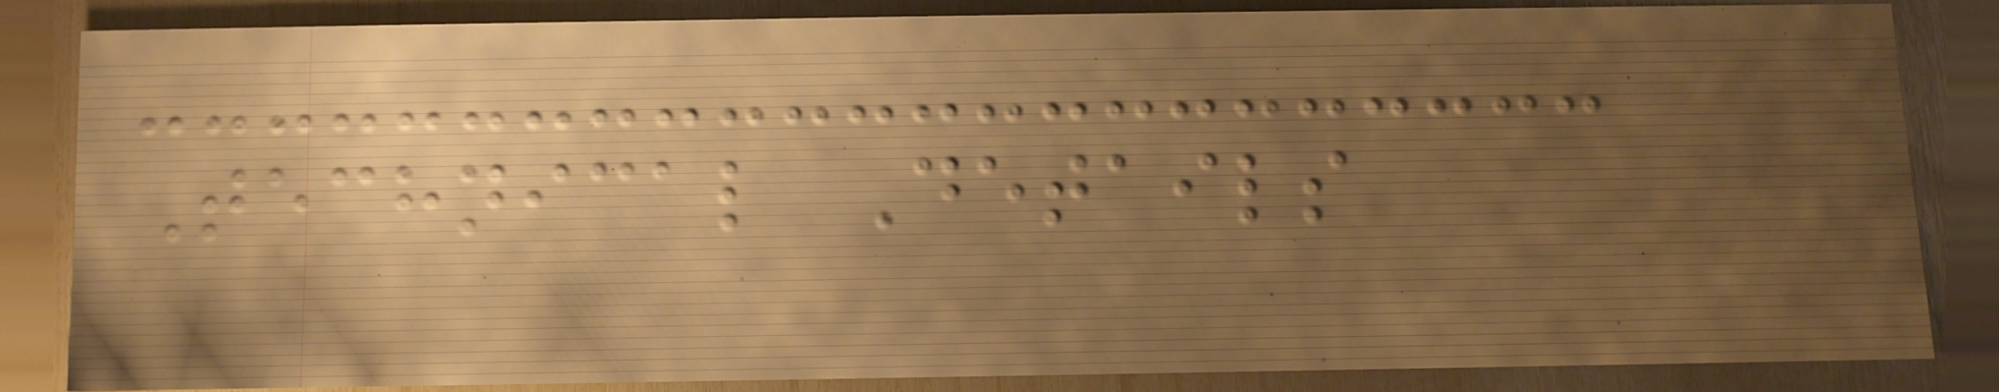Technical Details
